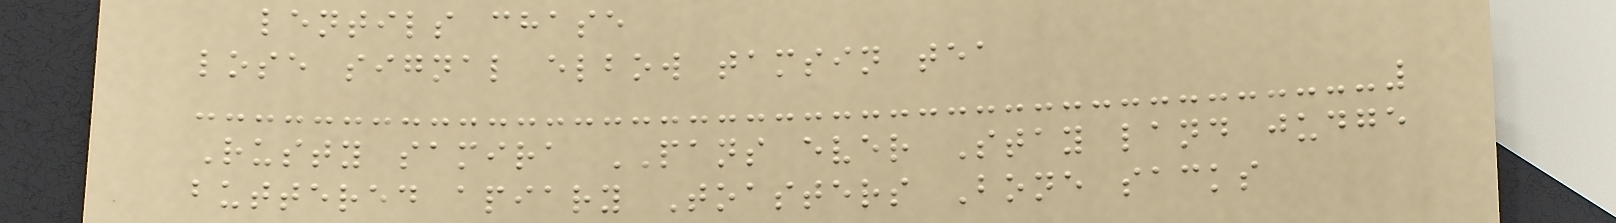lentils chase
lose signal elbow tamsin tea
Rusty samira PANS ever Stay land judge
buttered apiary Toasters Bone sacks
